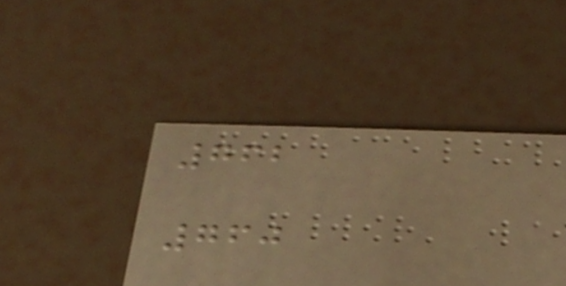762
760
